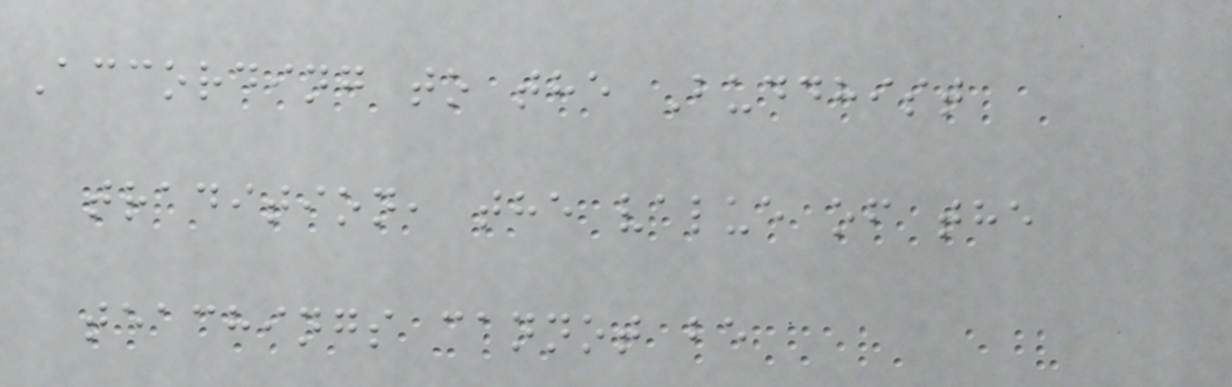According to the Buddhist
tradition, the value of the
teachings cannot be
